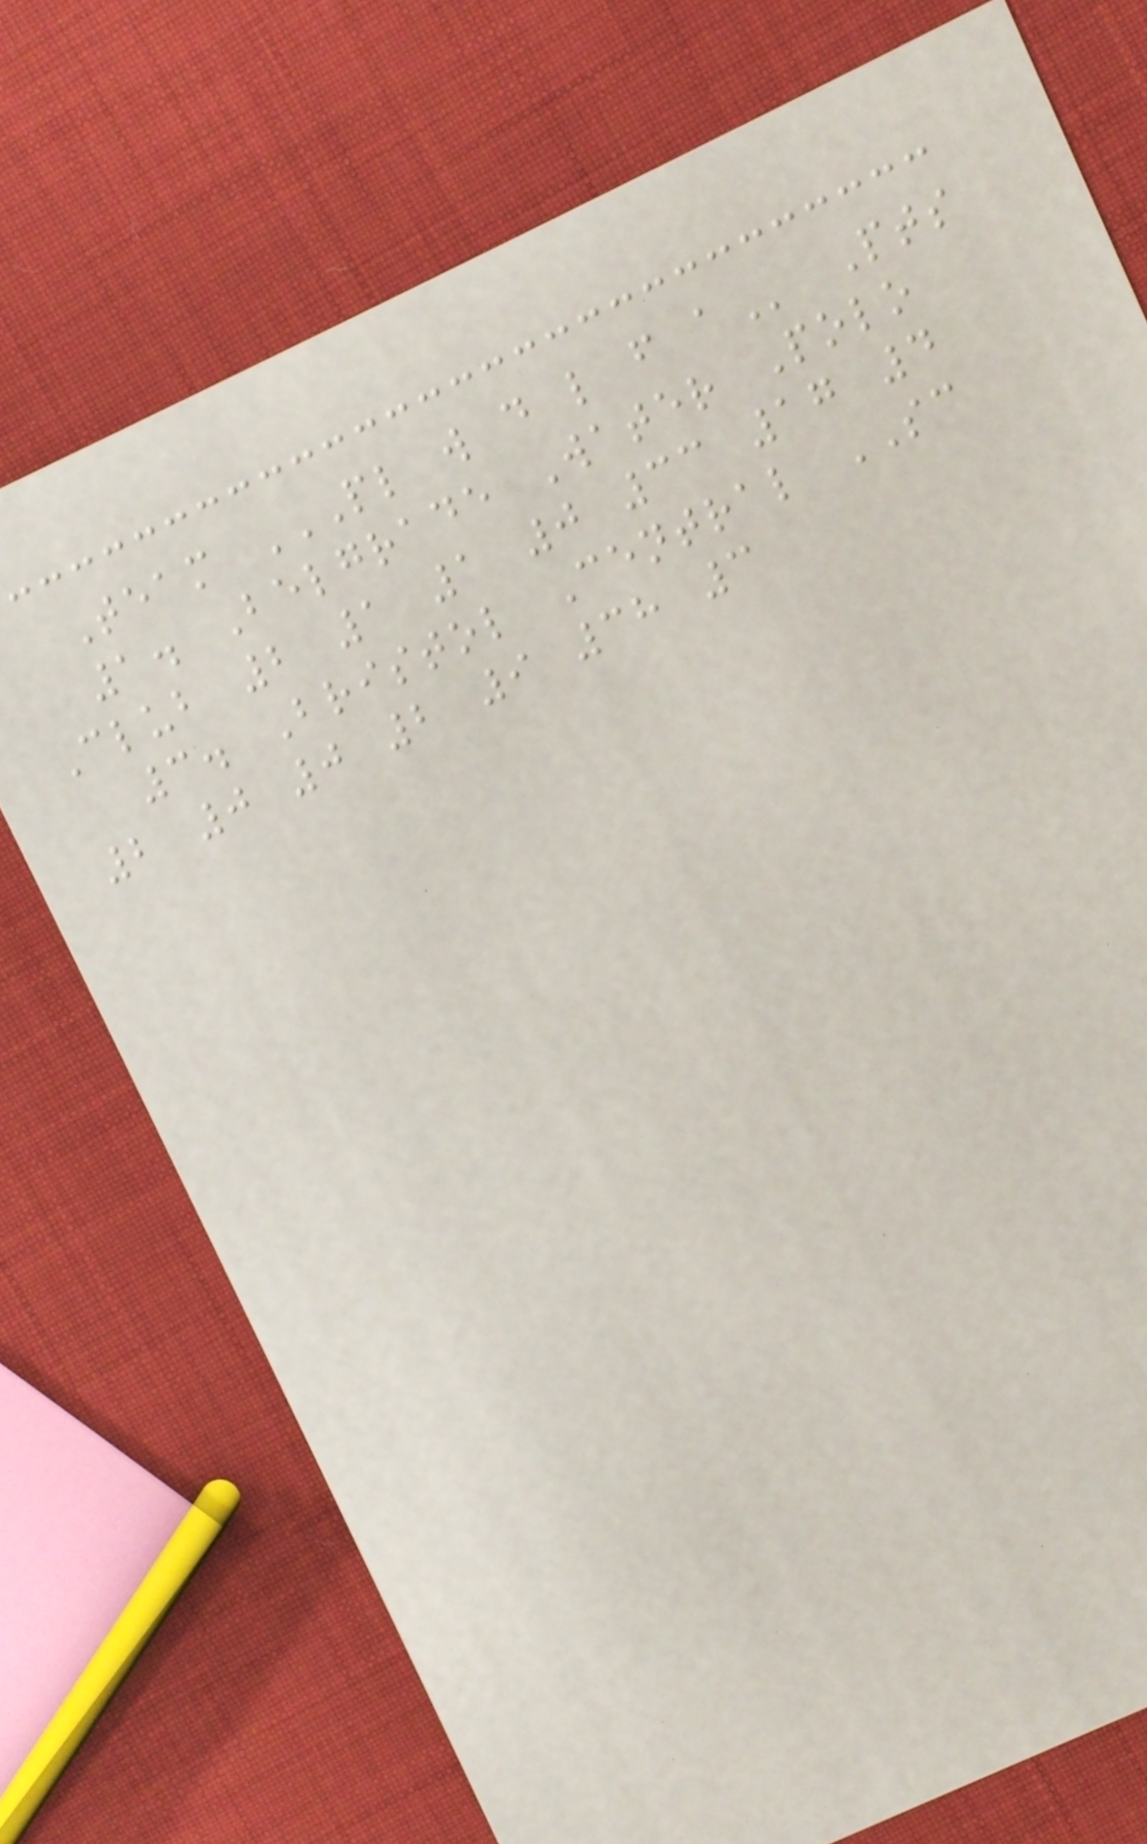Team PL W D L F A Pts
1. Belgrade Water Polo
Club 2 1 1 0 33 17 4
3. Bristol Central SC
2 0 0 2 9 38 3
